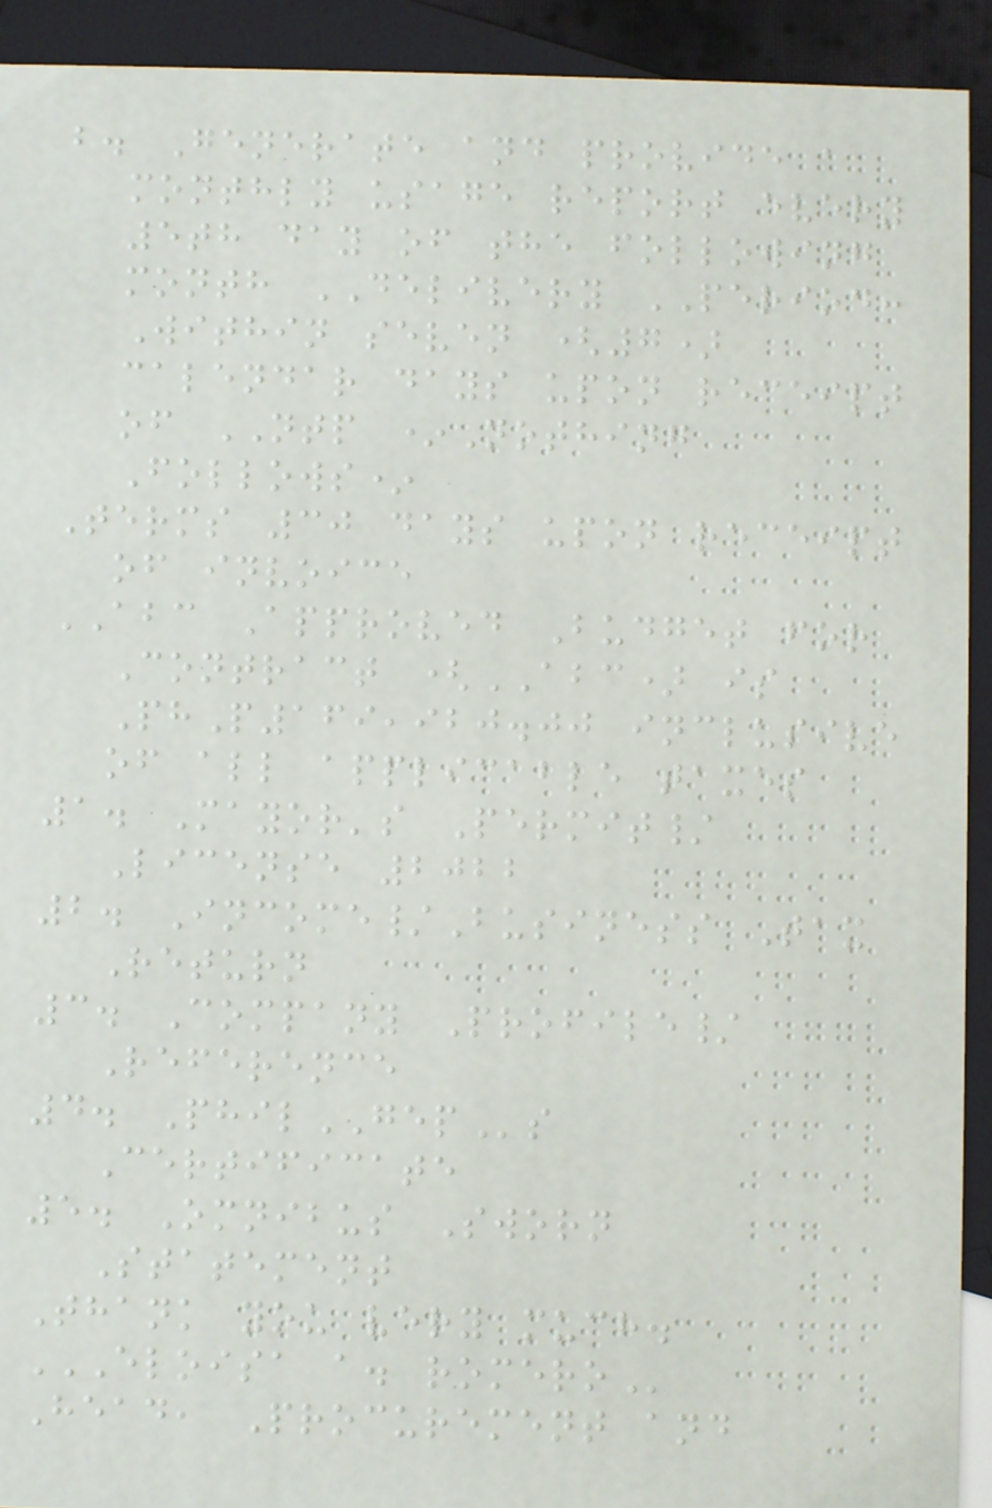b. Generate and provide a
monthly usage report every
5th day of the following
month DELIVERY PERIOD:
Within seven (7)
calendar days upon receipt
of NTP *Nothing
Follows*
Terms 30 days upon receipt
of invoice
ABC Approved Budget for
Contract (ABC) is
PhP169,920.00 inclusive
of all applicable taxes
1. Mayor's Permit/
License 2022
2. Income/Business Tax
Return
3. Company Profile/
Reference
4. PhilGEPs
Certificate
5. Omnibus Sworn
Statement
Thank you very much.
ELOISA A. ROMERO
Head, Procurement and
